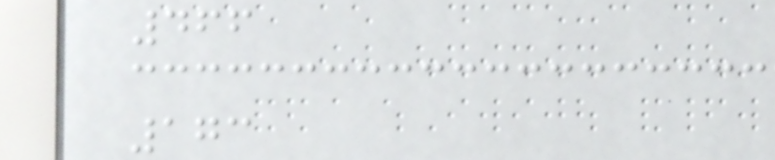466
173
